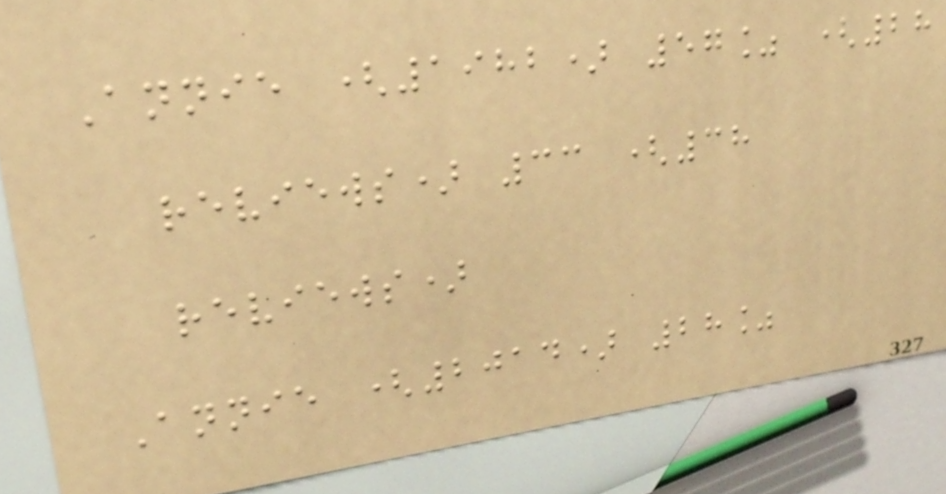Annie (1982) 57% (28
reviews) 33 (38
reviews)
Annie (2014) 28%
